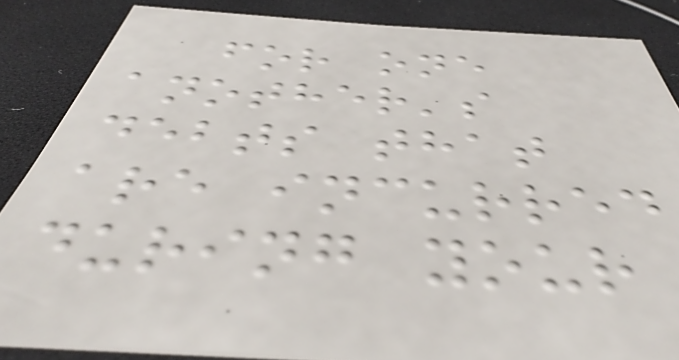for one
another's
debts that
are incurred
during your
